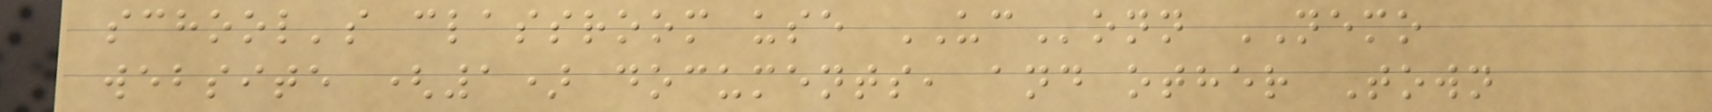school's classroom use UConn NEMO
website (1) documents, and other Town
